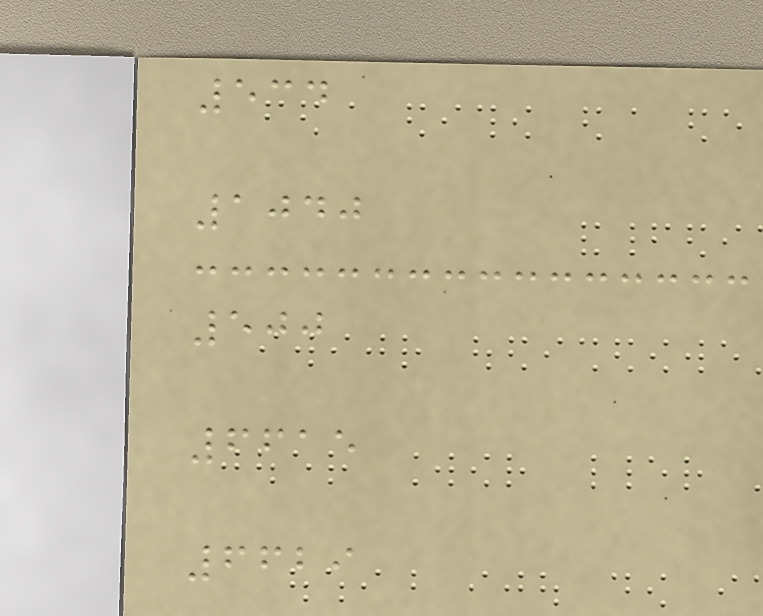534
1040
500
6615
6629
